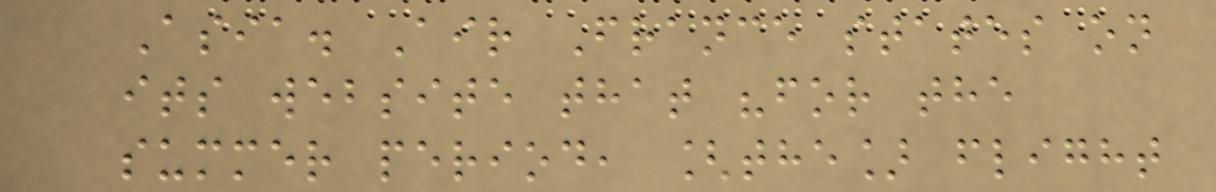Asia. Air France states on
its website that "for the
summer period, [the] flight
